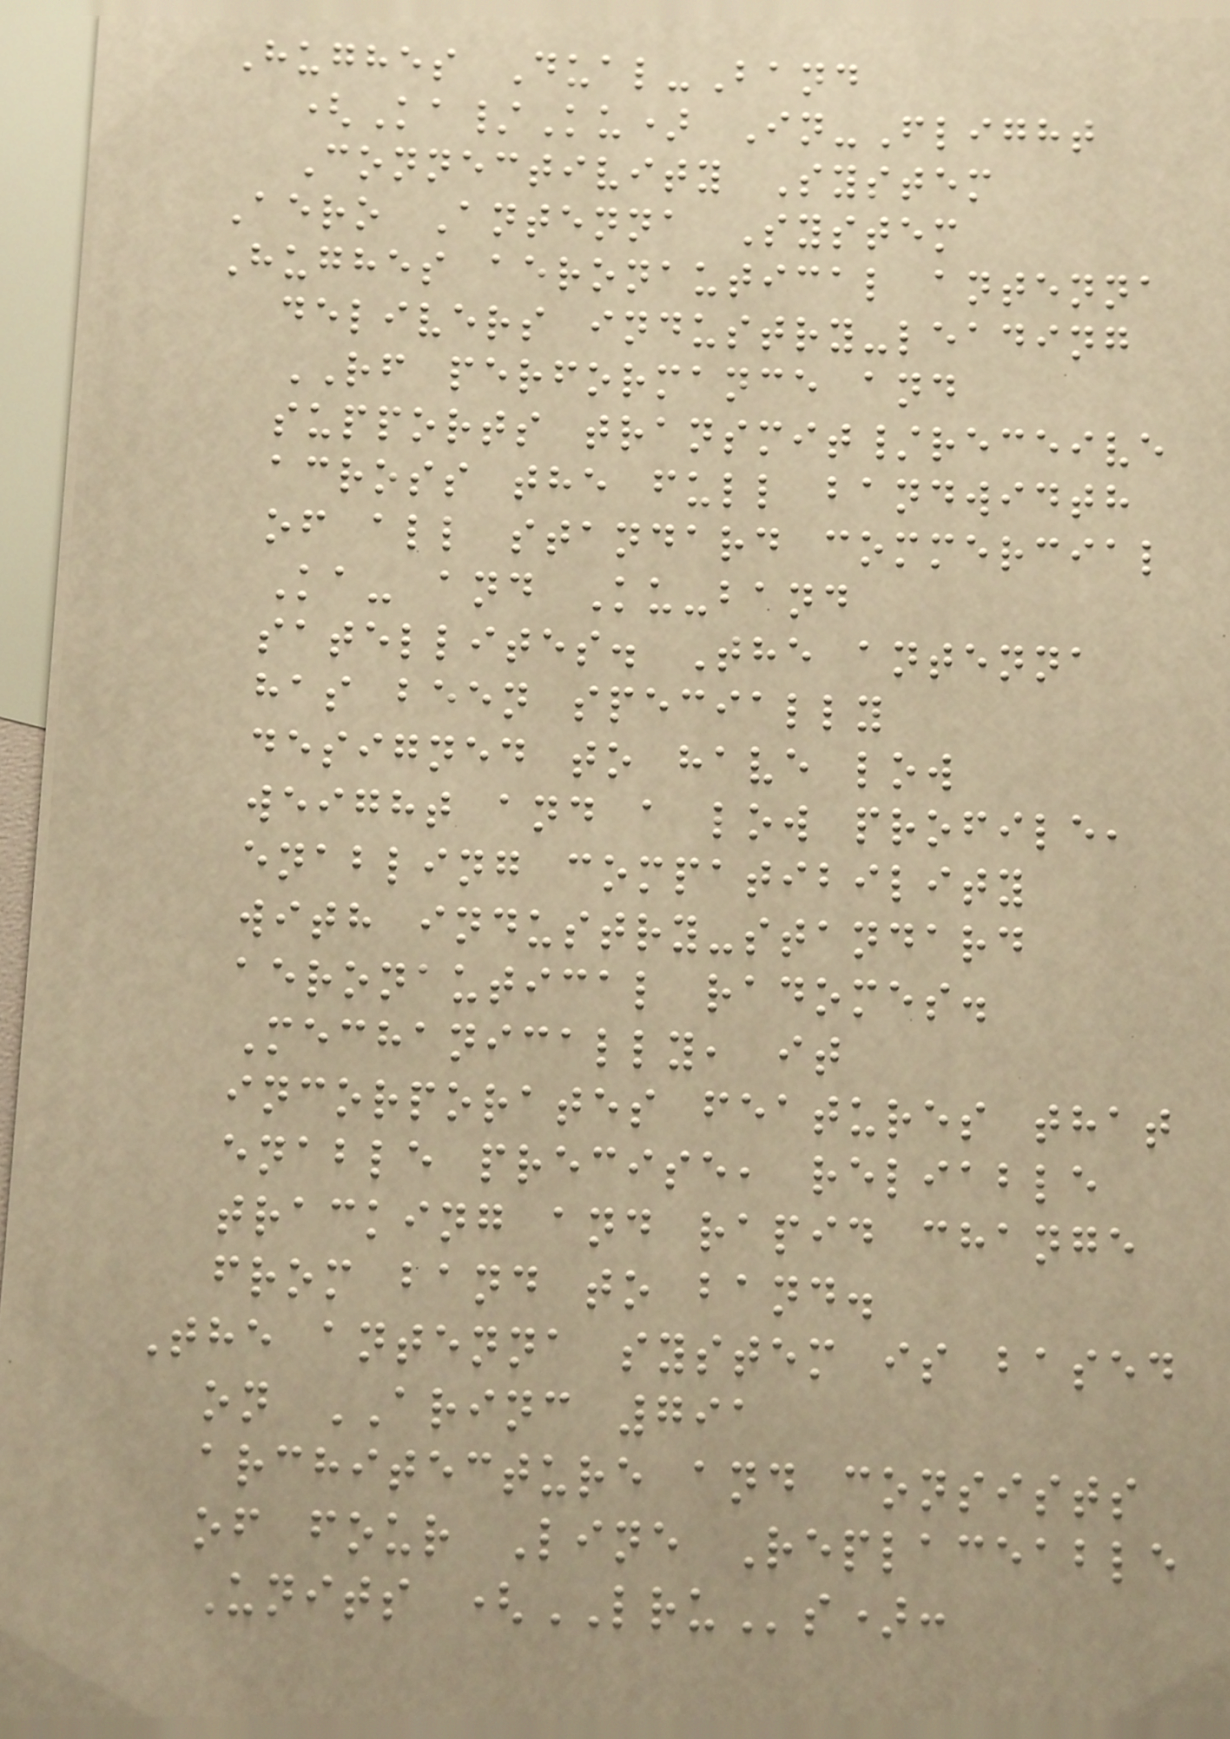Hughes Dual-Band
(Ka/Ku) In-Flight
Connectivity System
Aero Antenna System
Hughes aeronautical antenna
delivers industry-leading
RF performance and
supports transmit/receive
across the full bandwidth
of all standard commercial
Ka- and Ku-band
satellites. The antenna
has been specially
designed to have low
weight and a low profile,
enabling compatibility
with industry-standard
aeronautical radomes.
Mechanically, it
incorporates features that
enable precise, reliable
tracking and rapid change
from band to band.
The antenna system is based
on ARINC 791
architecture and consists
of four Line Replaceable
Units (LRUs):
